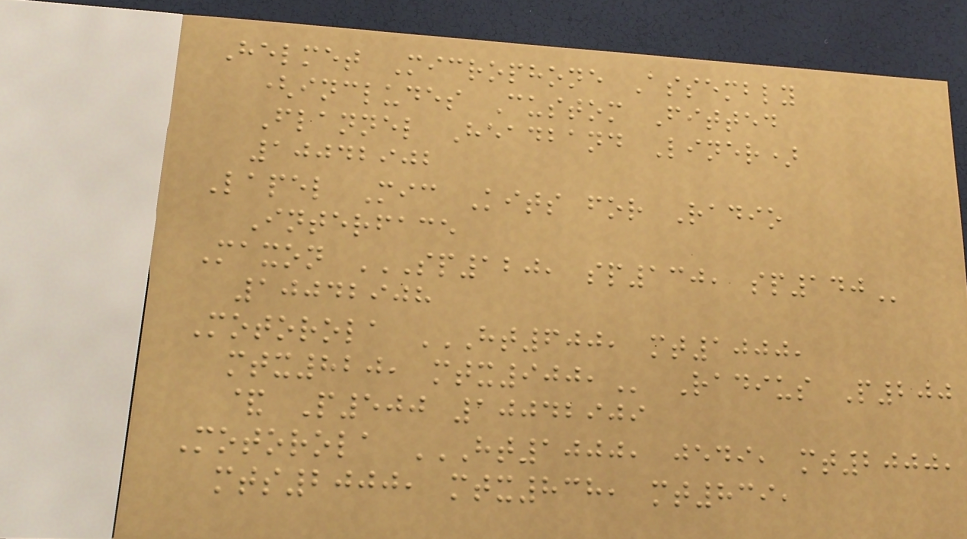Helmet Microphone Assembly
(includes Custom Fitted
Flannel Headband Liner)
10042902
Lapel Mic Kits for Radio
Interface
Maxon SP120, SP130, SP140
10042908
Motorola HT600, MT1000,
MTX820, MTX900, Radius P200
& P500 10042909
Motorola HT1000, JEDI, MT2000,
MTS2000, MTX838, MT839,
